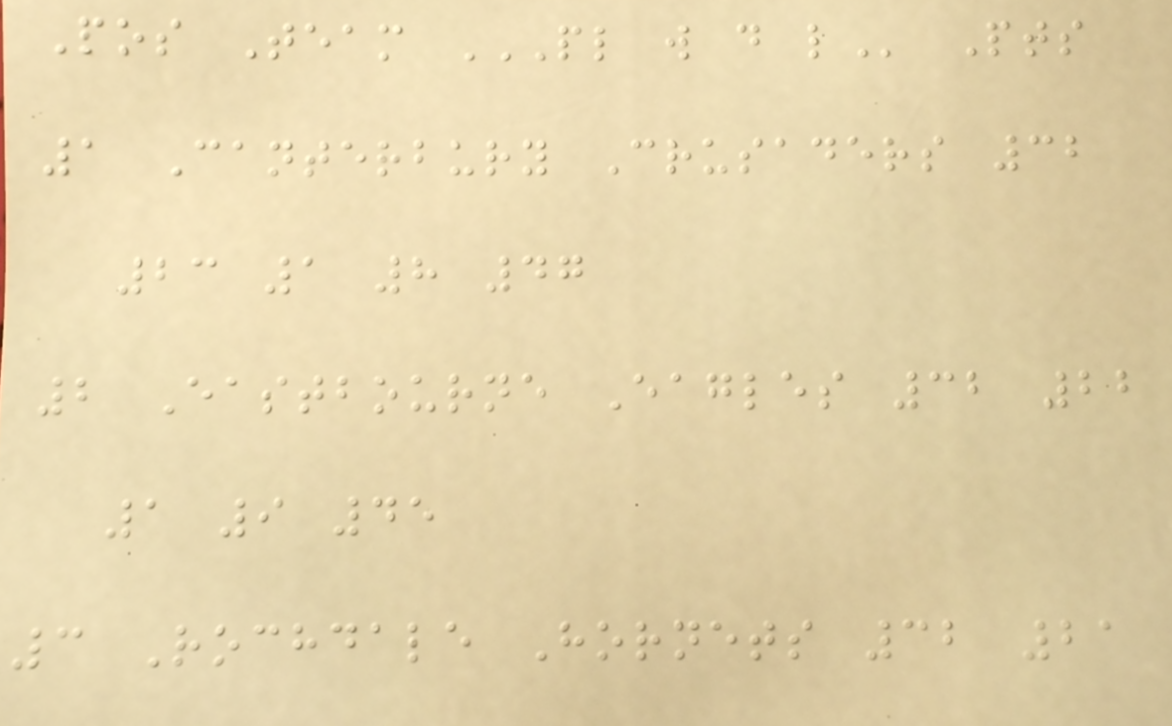Pos Team PL W D L Pts
1 Canterbury Crusaders 32
23 1 8 47
2 Eastbourne Eagles 32 22
1 9 45
3 Rochdale Hornets 32 21
